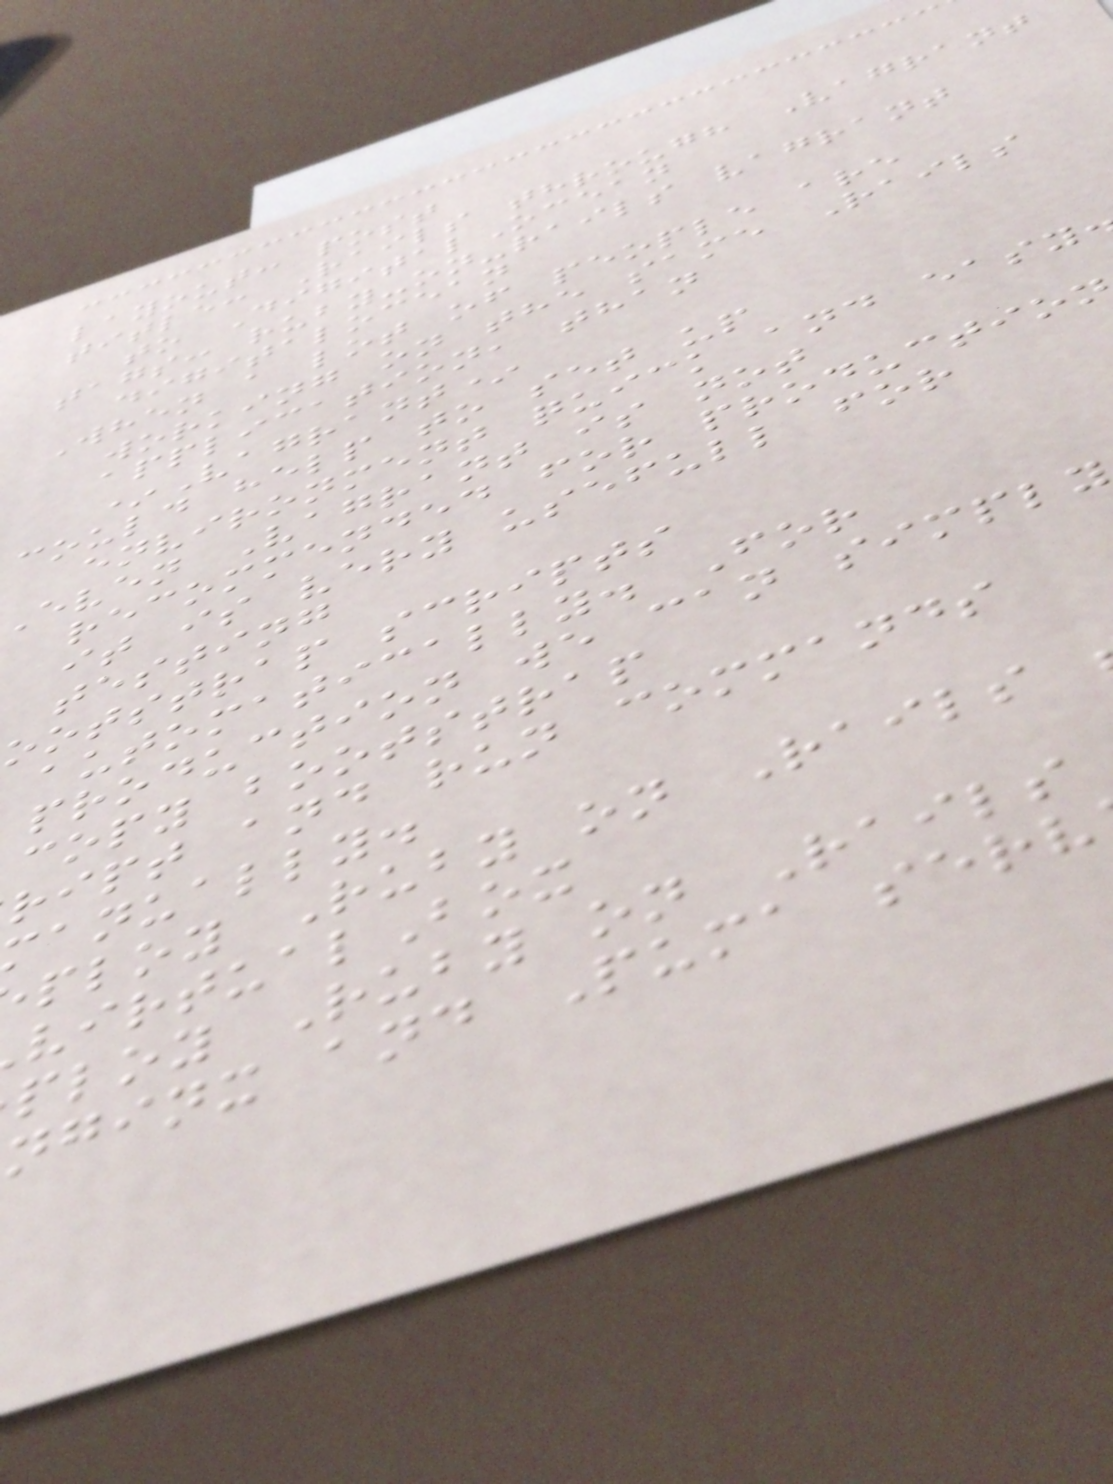layout: post
title: Rails through Vagrant
to DigitalOcean
tags: ruby-on-rails vagrant
digitalocean
When a lot of people are
working on the same Rails
application, than
*Vagrant*
could help to set up
environment quick and easy
even Vagrant is not
recommended for production
it is very usefull for
testing
ootstrap scripts
automatically. For
production we can simply
copy bootstrap
ript and run commands
anually.
ploy Ruby on Rails
irtualBox
ploy Ruby on Rails
nginx and Puma serv
